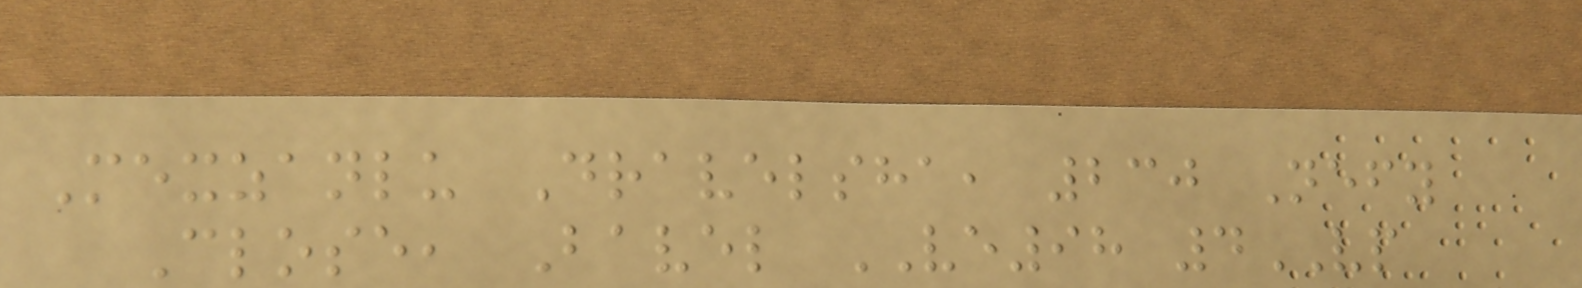Mexzanlu Dravelsha, 230 Nefy
Close, Bavel VE98 4VP
